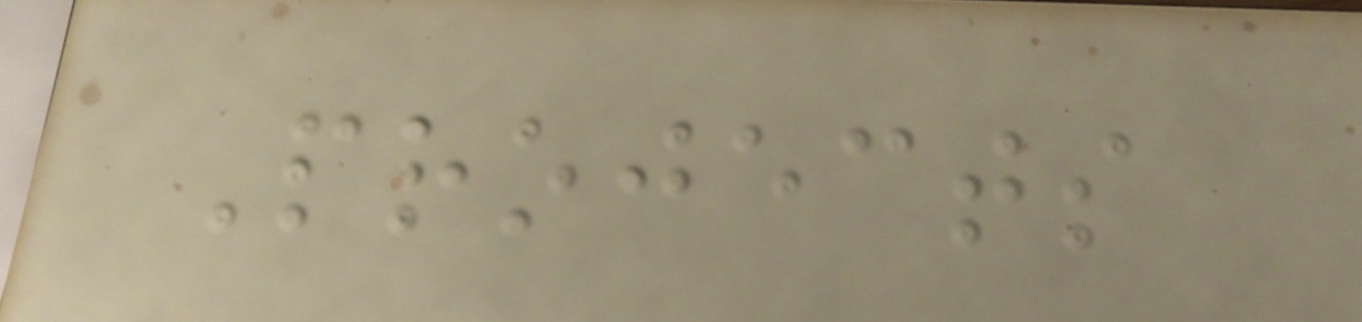Projects
